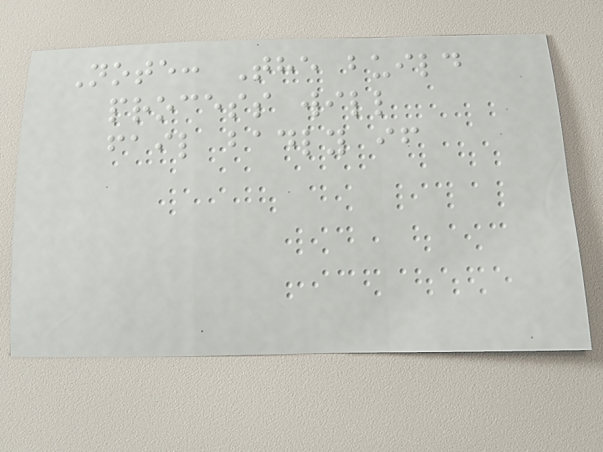Note: The build
process will
fail badly if
